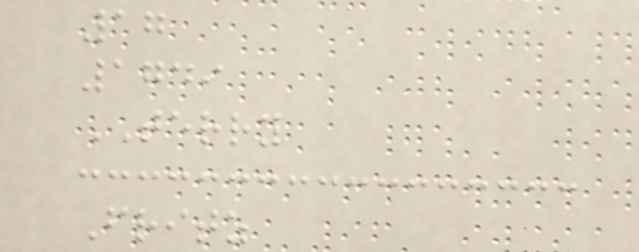17
1749
TERRY
Fritz
